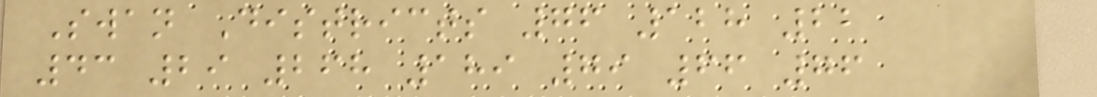Swan Districts 76 128 22
43 29 268 189 79 66 76
